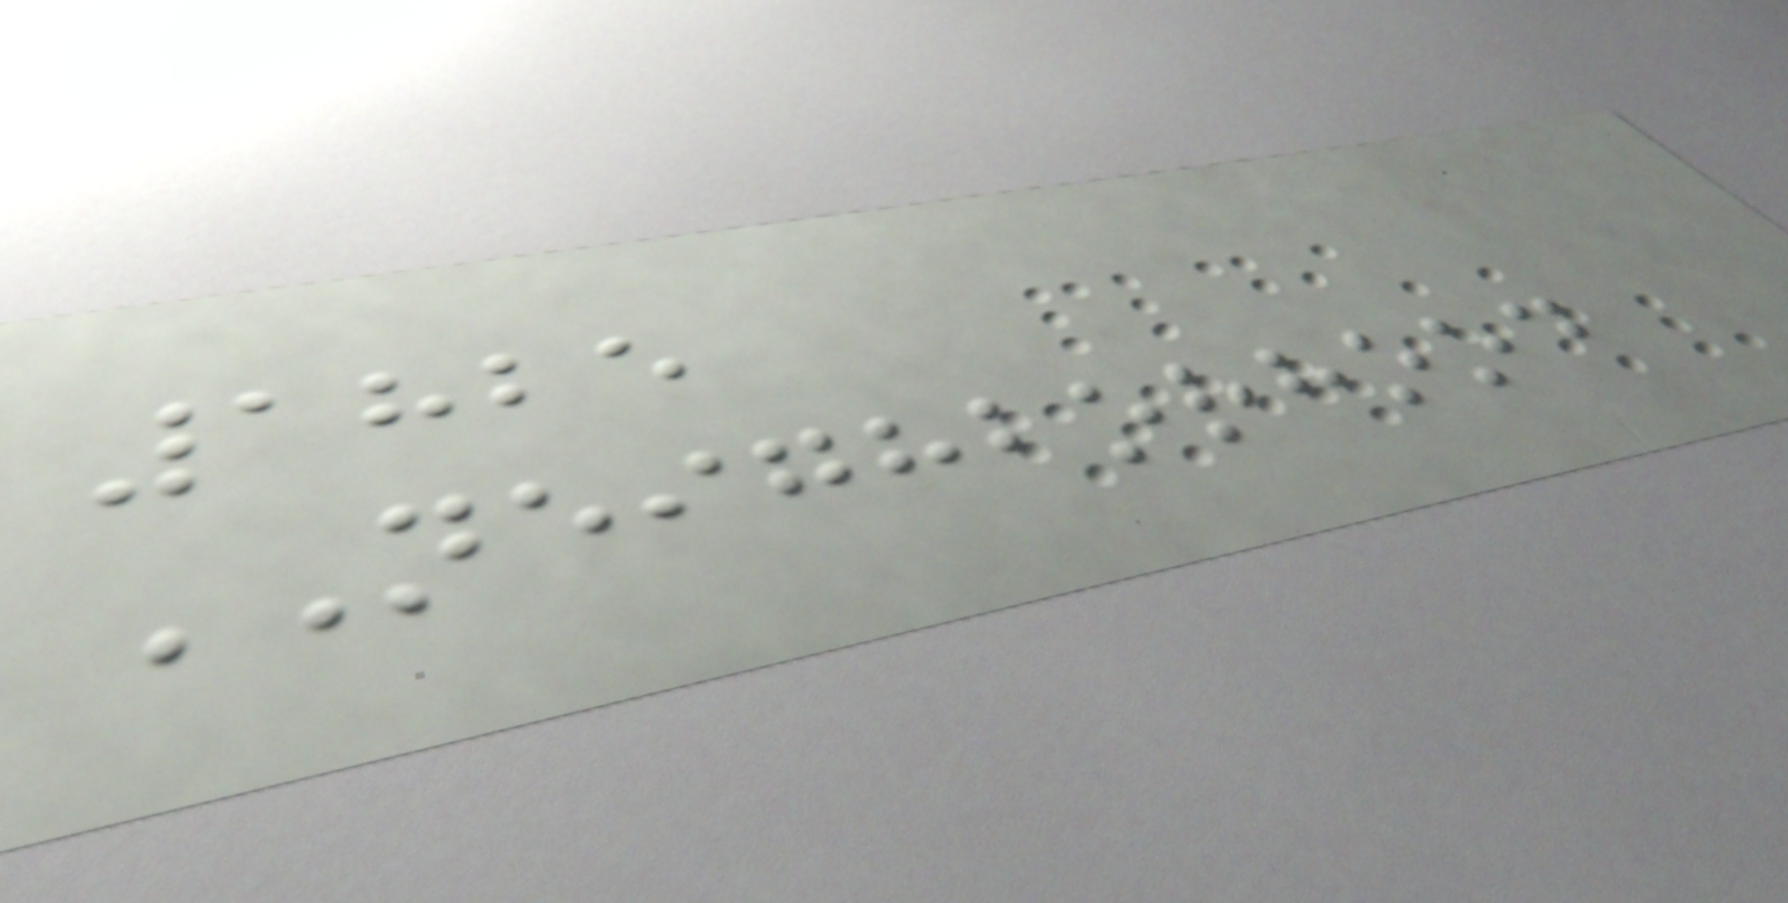1825
NEIGHBORHOOD
